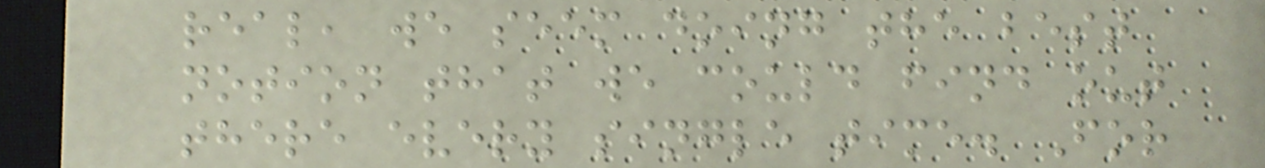real, we seem doing the best
notion that we could find out
there every single time. For
